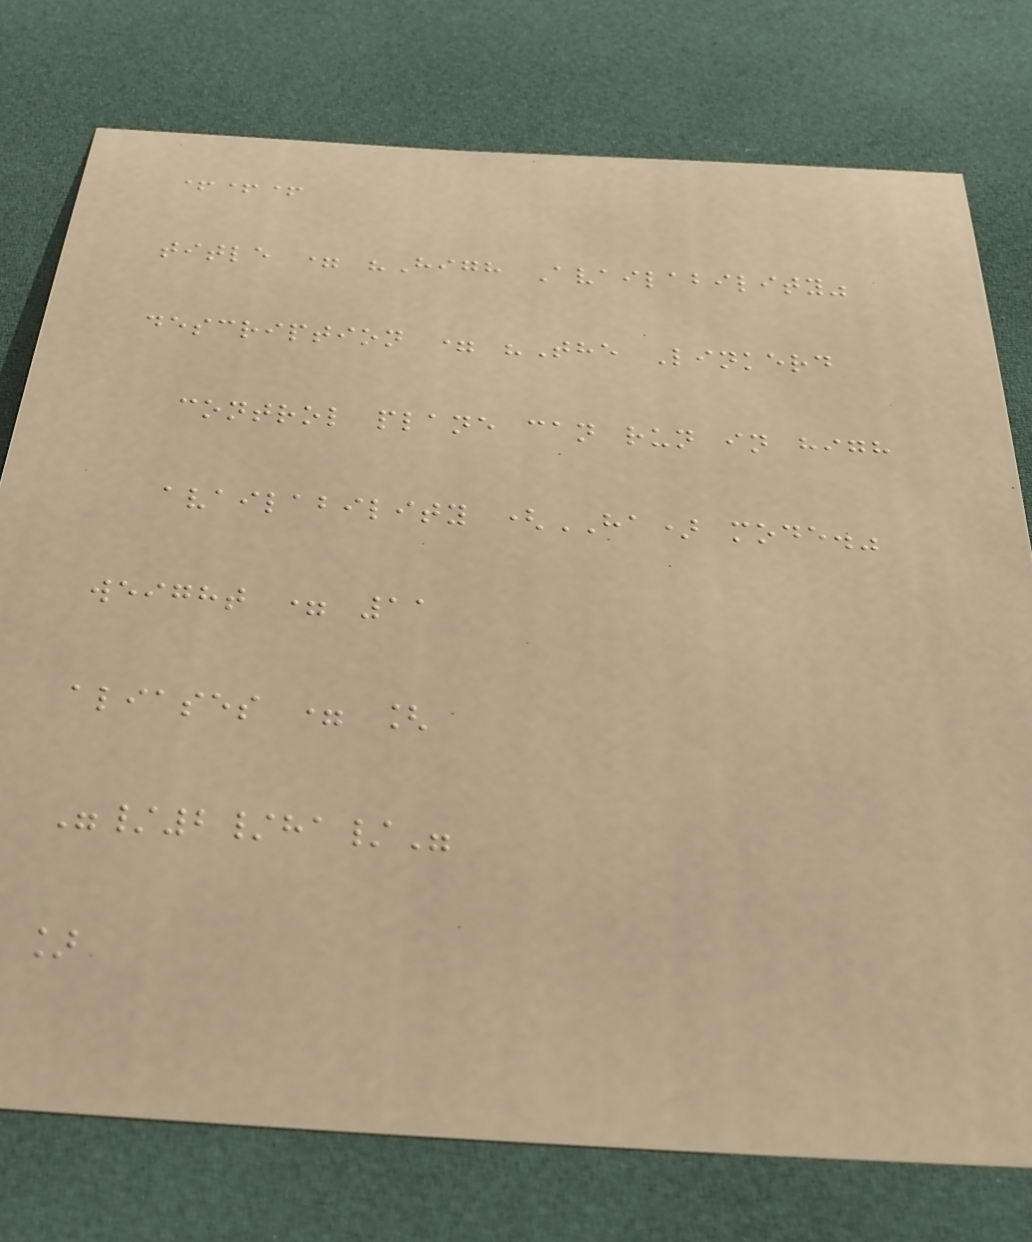+++
title = "High Availability"
description = "The Linkerd
control plane can run in high
availability (HA) mode."
weight = 11
aliases = [
"/2/ha/"
]
